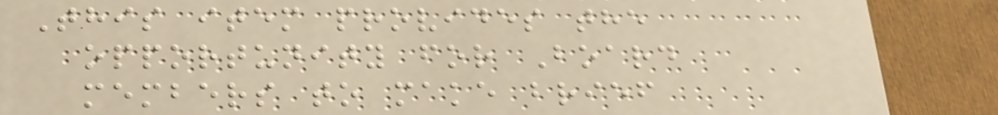This item provides the
opportunity for Board
members to make brief
